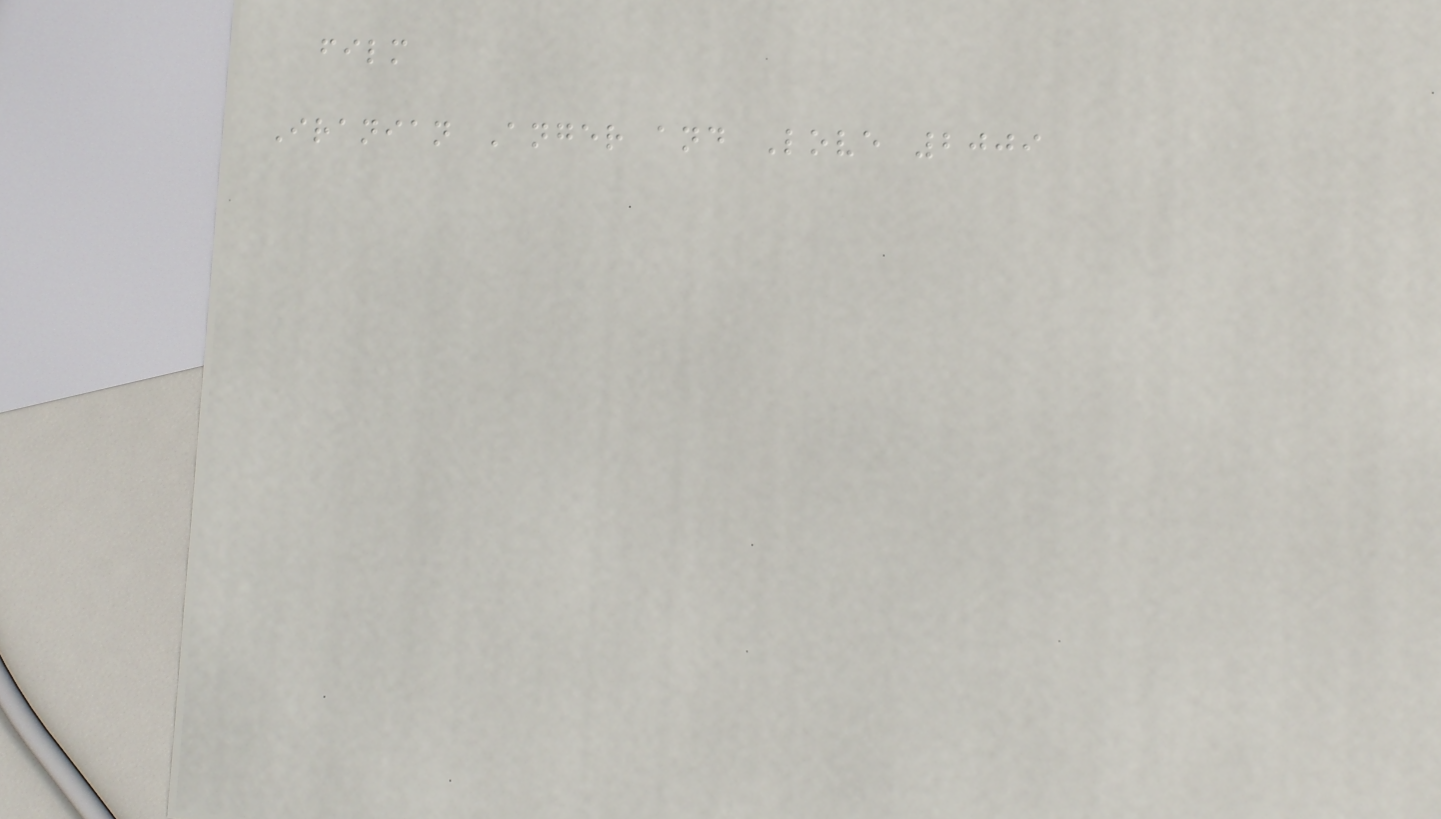film
Iranian Anger and Love 2009
